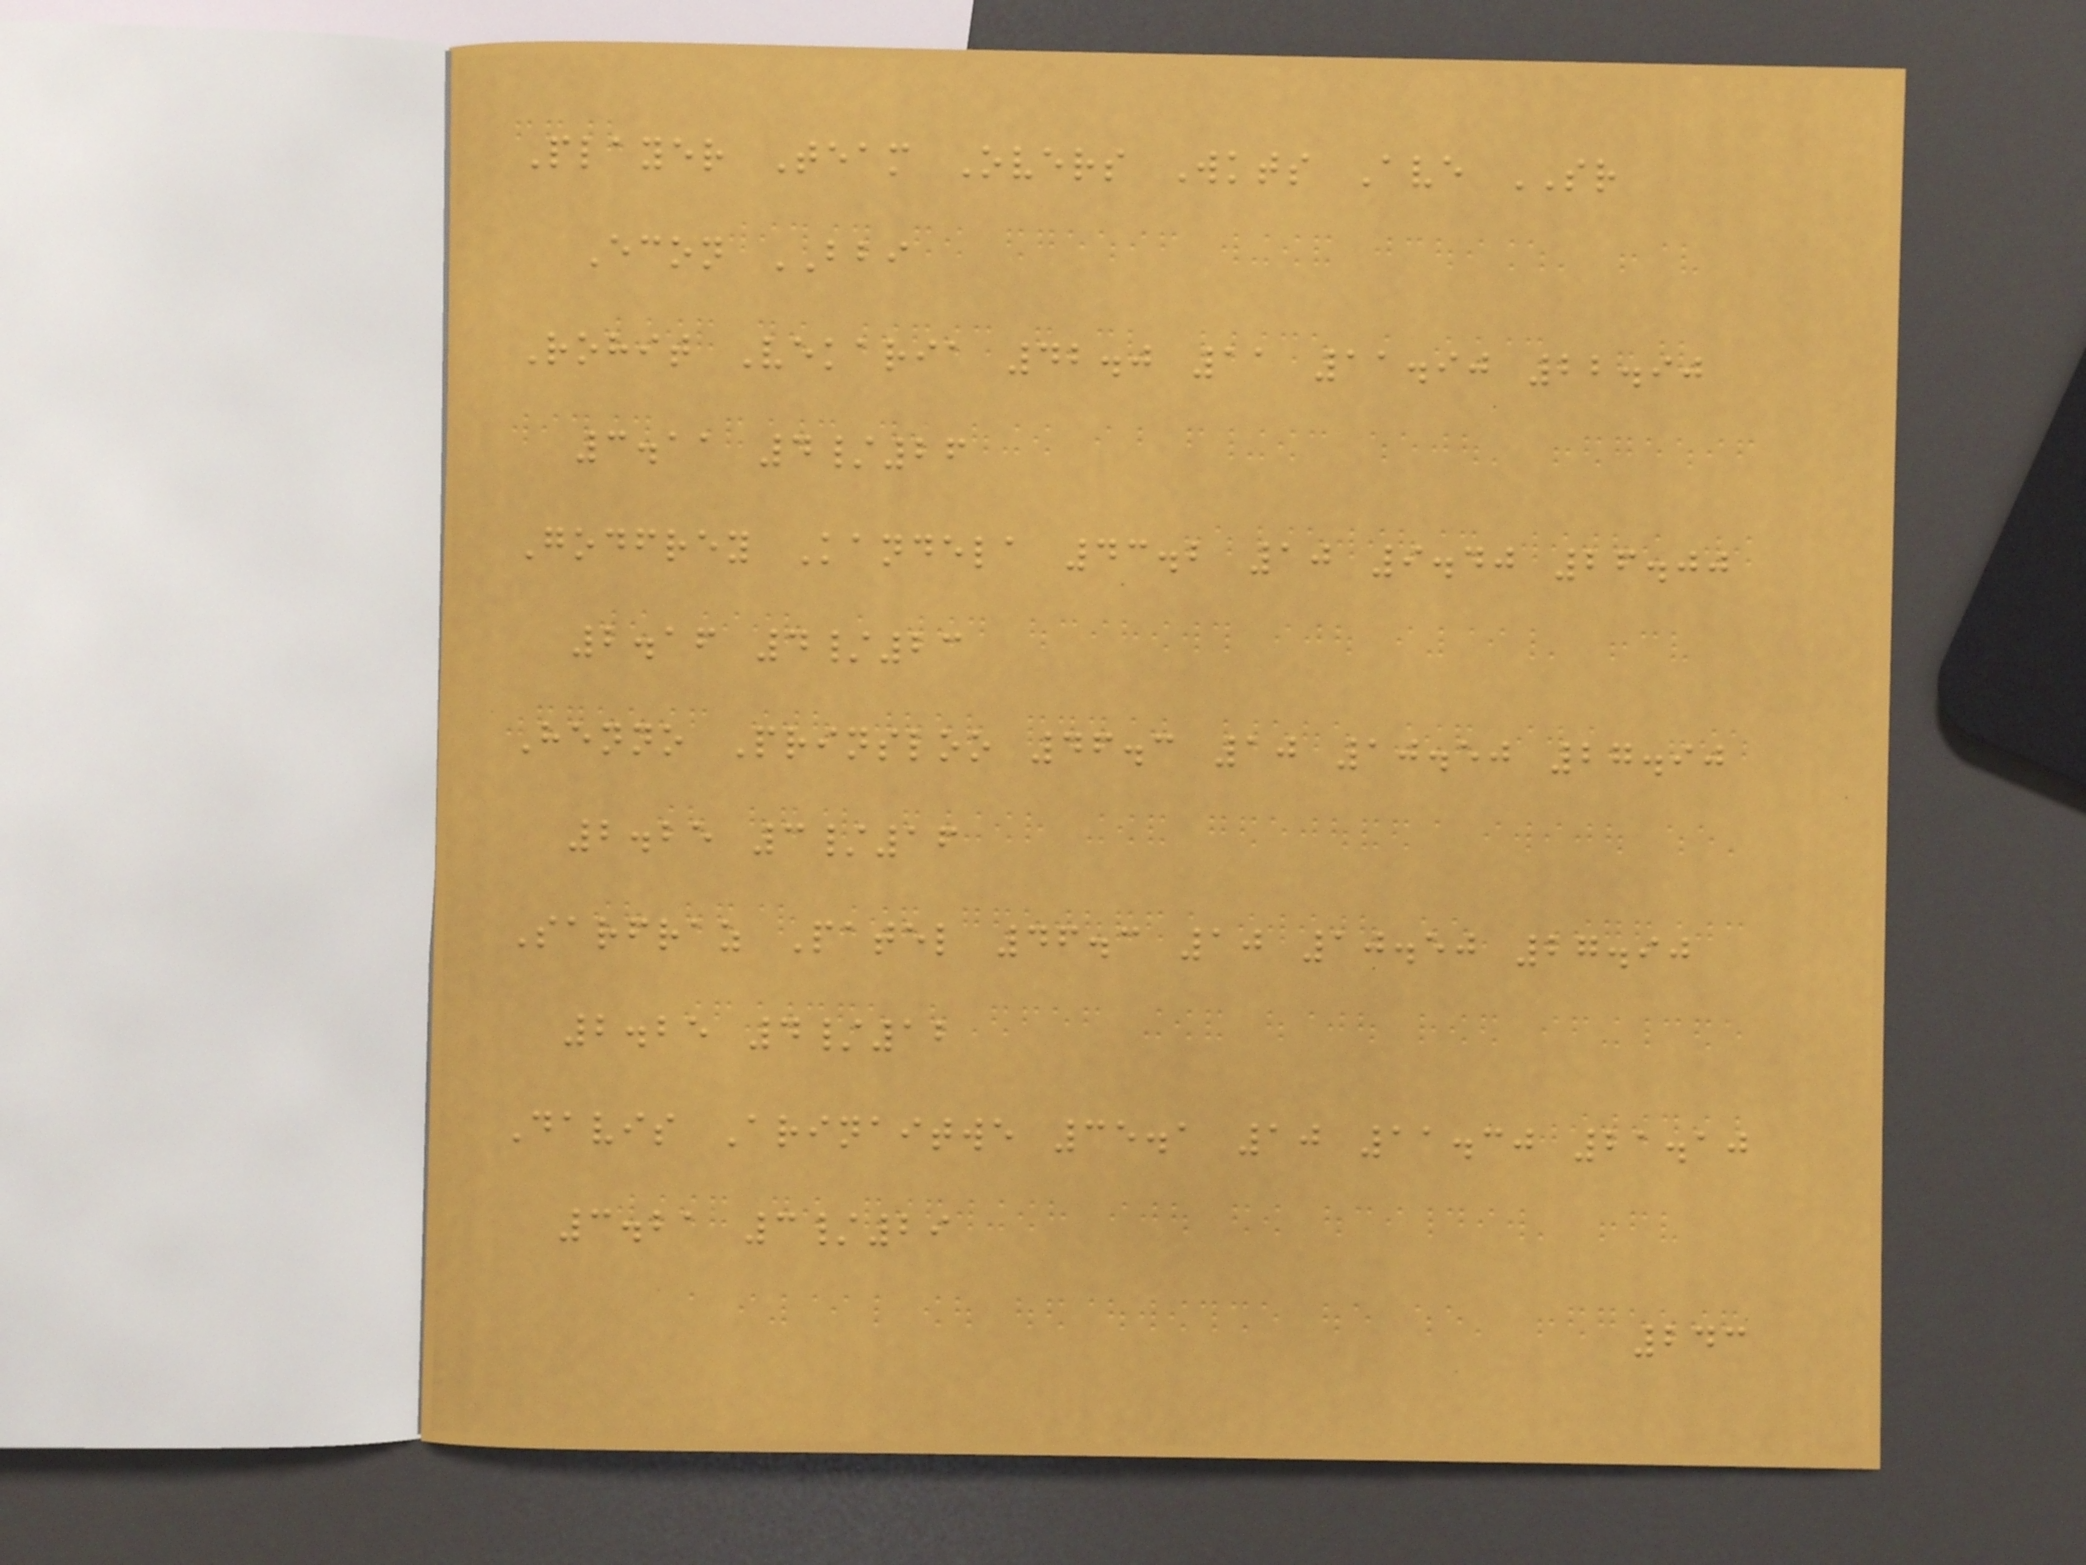Player Team Overs Wkts Ave SR
Econ BBI
Rohit Vekaria 42.0 11 11.90 22.90
3.11 4/26
Godfrey Kandela 43.2 10 9.40 26.00
2.16 4/23
Henno Prinsloo 46.3 10 10.50 27.90
2.25 3/16
Sarfraz Patel 46.3 10 10.50 27.90
2.25 4/12
Davis Arinaitwe 35.1 10 11.30 21.10
3.21 3/29
243
